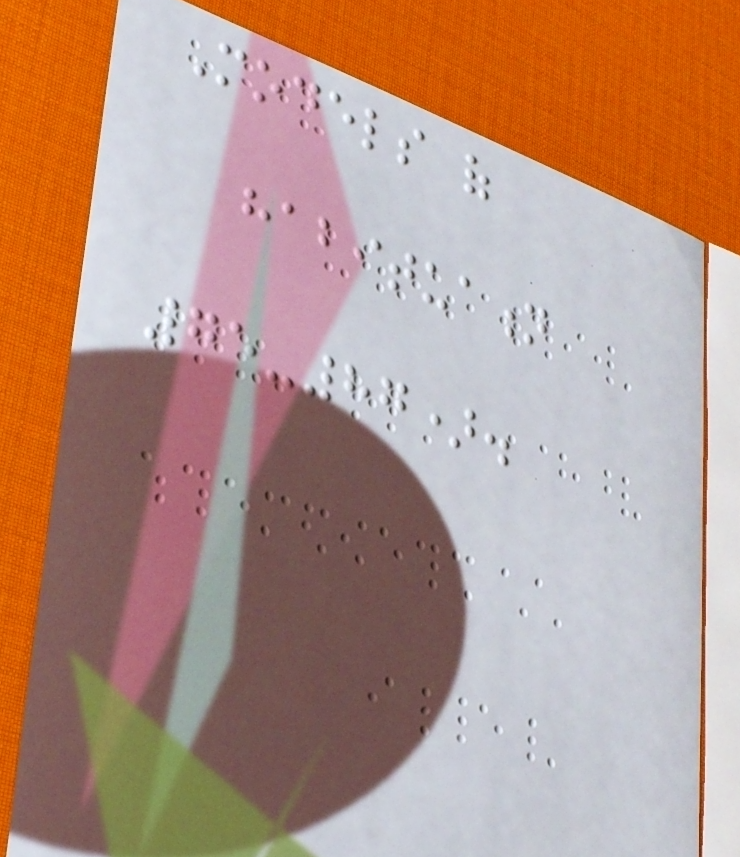Models of
habituation
75-87).
